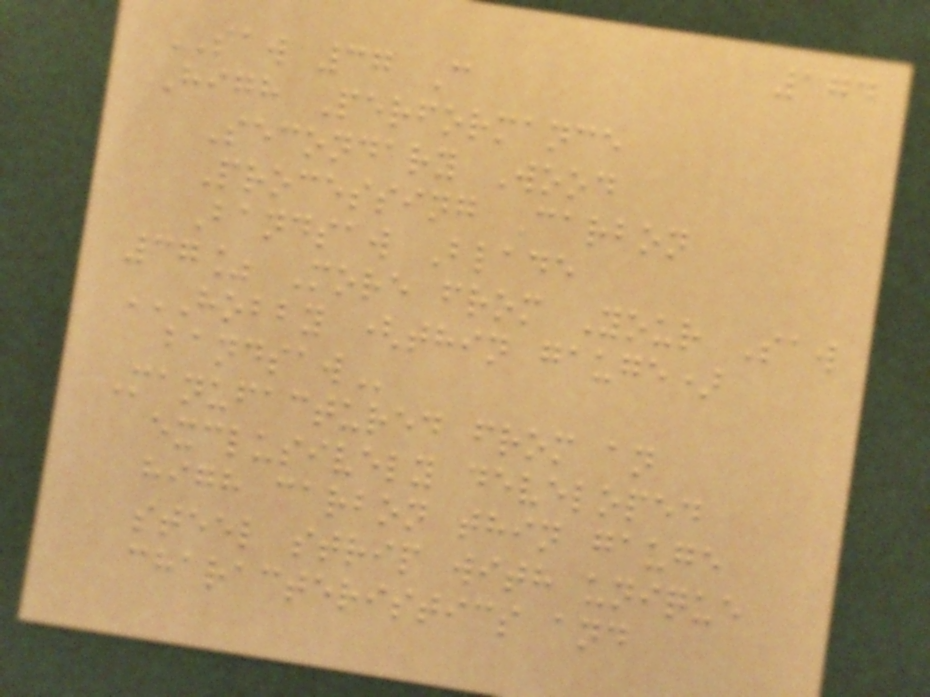174
SAW 37 C
High Performance
Secondary Wood
Processing Carbon
Bandsaw Blade
37% More from Your Saw
HOBBY (THIN GAUGE)
BANDSAW
Manufactured from an
exclusively developed
high carbon thin gauge
steel strip with unique
characteristics and
